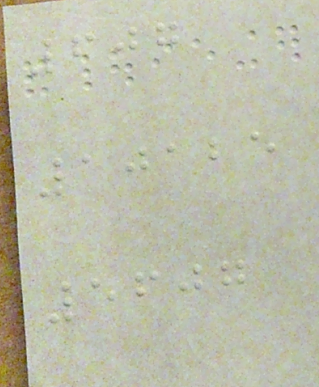607
10125
5607
